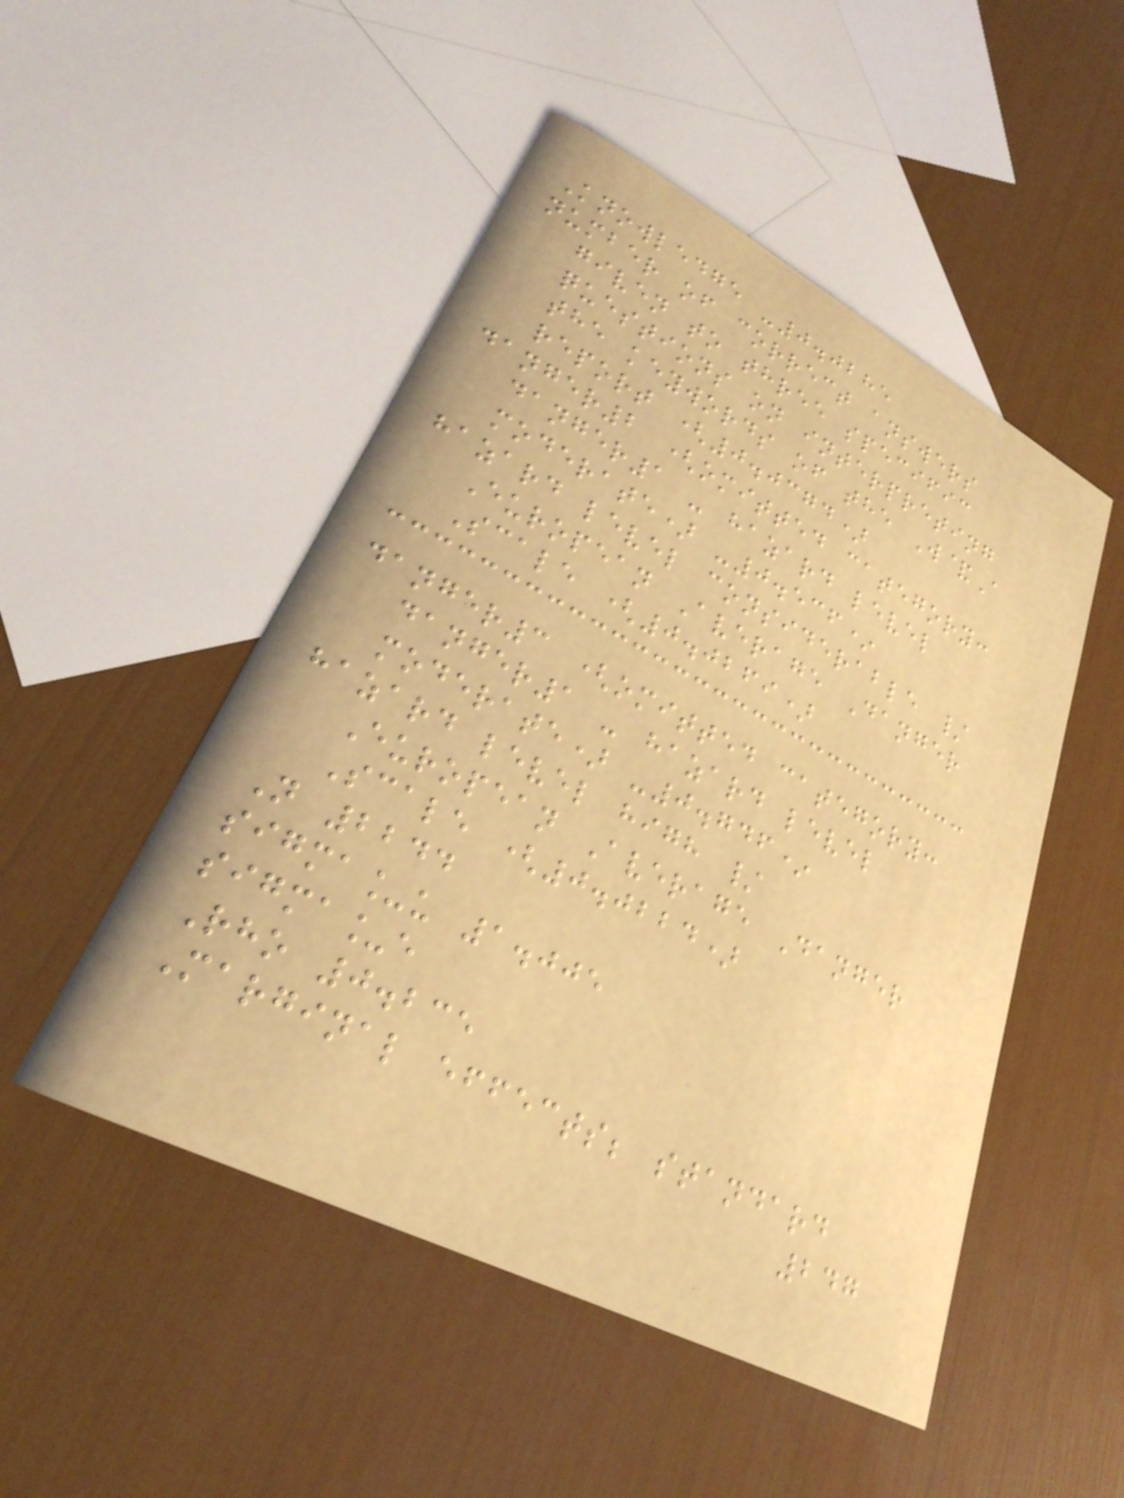Knowledge -0.0285
number of correct answers
given to three specific
questions on interpreting
the keywords of the W&A
report (0.0374)
danger2 (omitted category:
danger1 - hazard level
moderate) -0.536*
hazard level considerable /
European Average Danger
Scale (0.0269)
danger3 (omitted category:
danger1 - hazard level
moderate) -0.746*
hazard level high /
European Average Danger
Scale (0.0224)
N 2244
sigma_u 1.005
sigma_e
Rho 0.235
Marginal effects; standard
247
